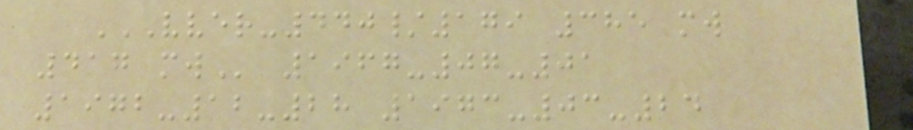VVER-440/179 385 MW
417 MW 1967-07-01
1972-12-28 1973-03-24
